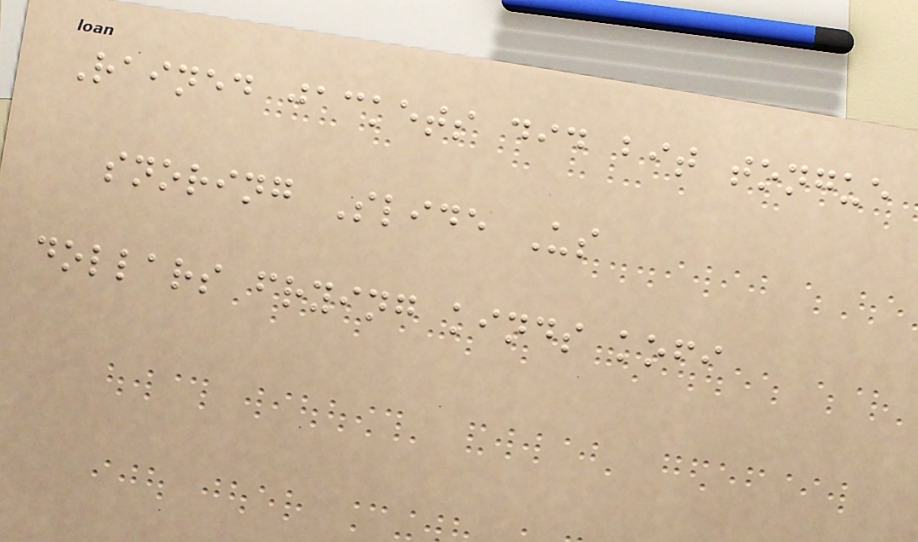Rained jackets did bit tongue
snoring Slide Us
dollars frying kinds kofi
